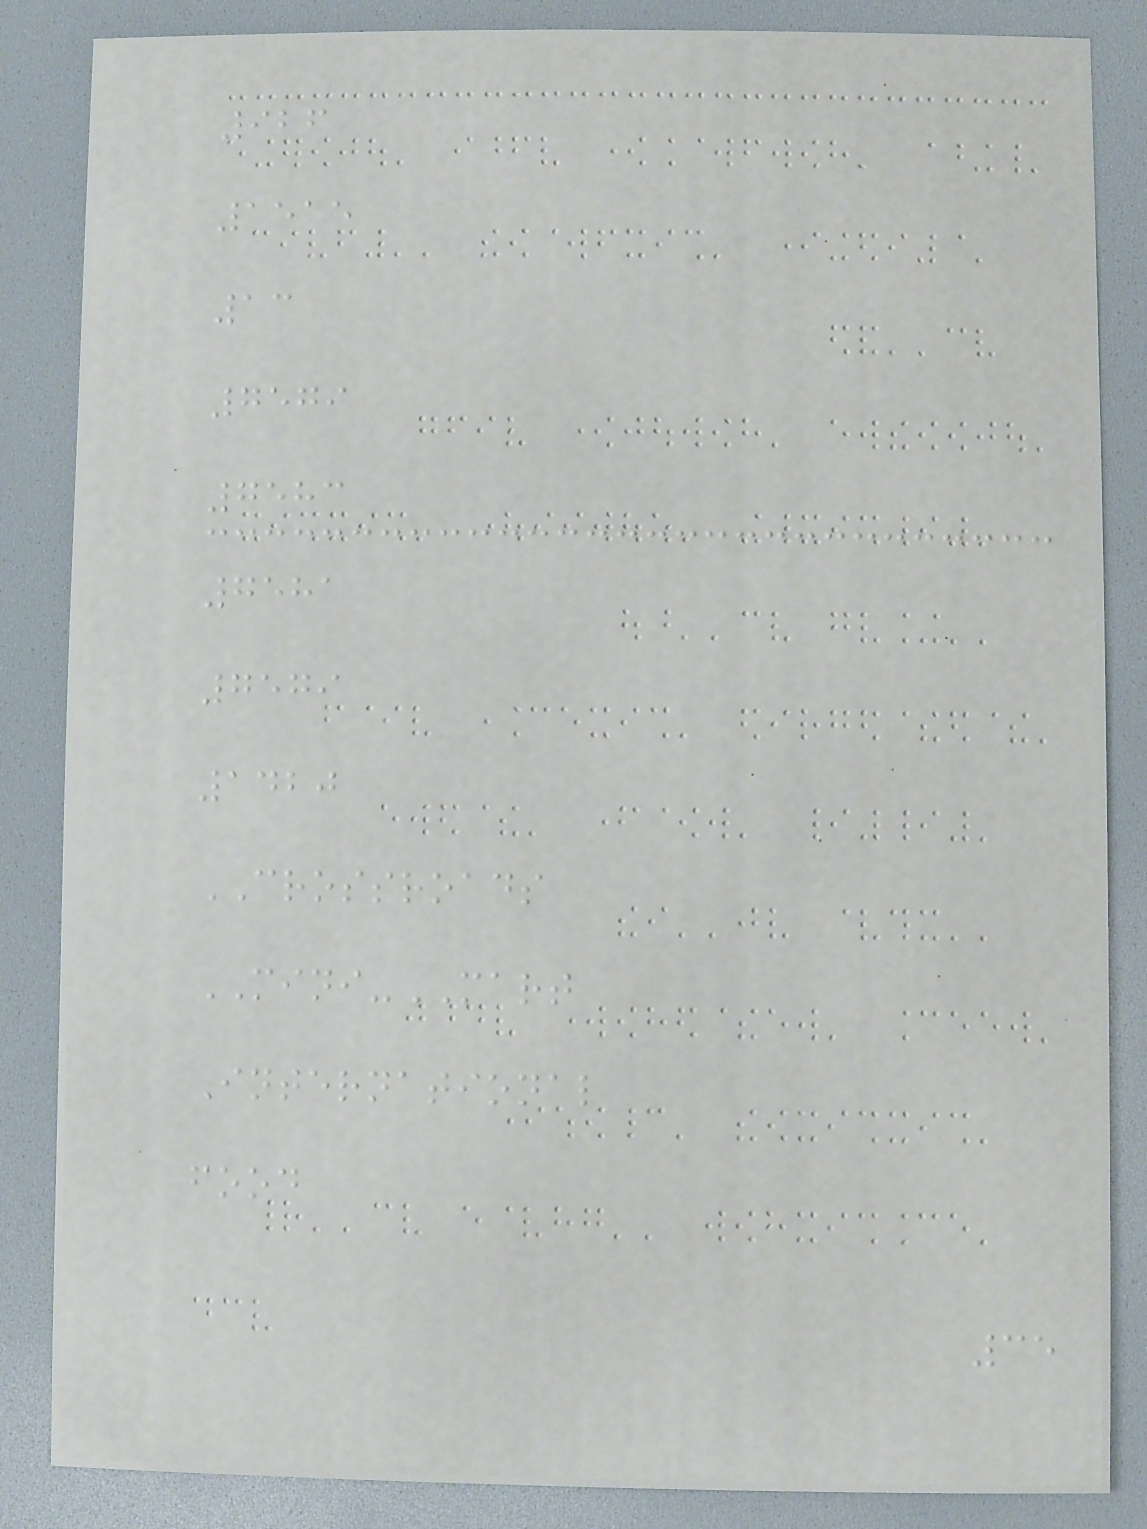926
1515
13
7579
7583
7581
7579
1420
CROSSROADS
MINI-MART
International
food
35
